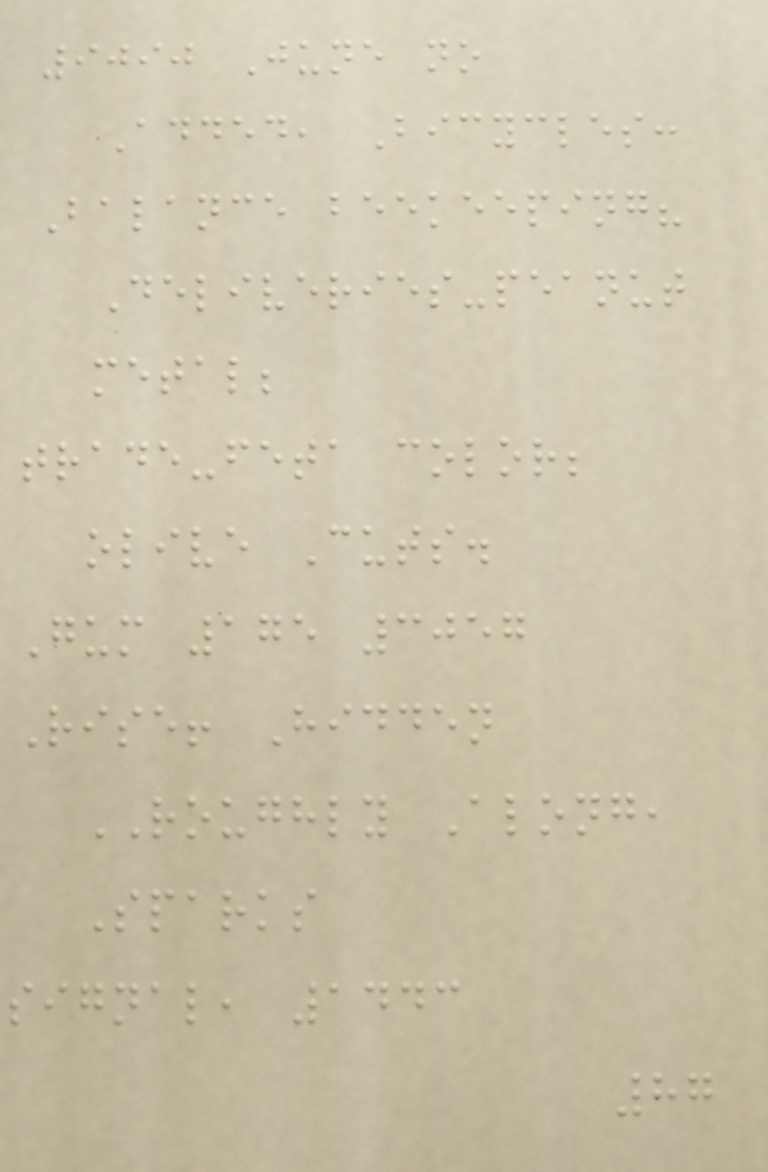9090 June no
Added, Bicycles:
Balance beekeeping?
Deliveries-peanut
metal;
trade-feta color;
olive Cuts.
Gum 175 3057
Rise! Hidden
ROUGHLY Along,
Sparks
signal, 1443
87
